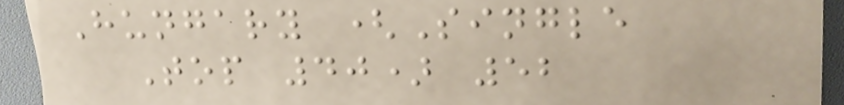Hungary (Single
Top 40) 52
